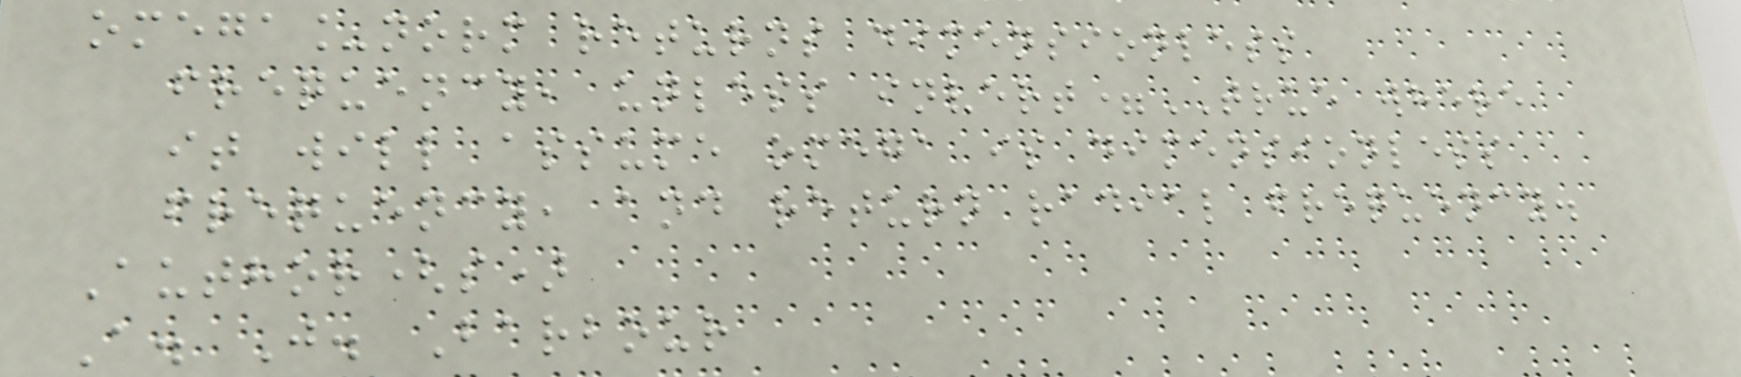omega_norm returns dimensionless
frequency, unless invert=TRUE where
it will assume omega is dimensionless
frequency, and return radial frequency.
Author(s)
A. J. Barbour
